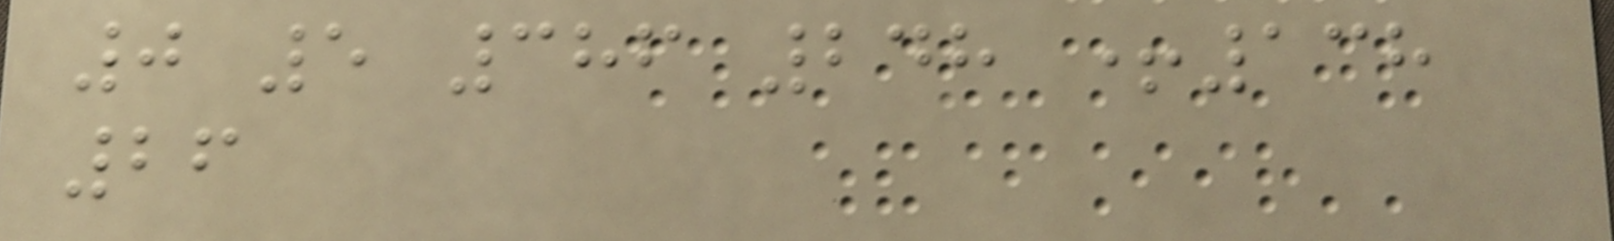0 5 386 248 +138
26
